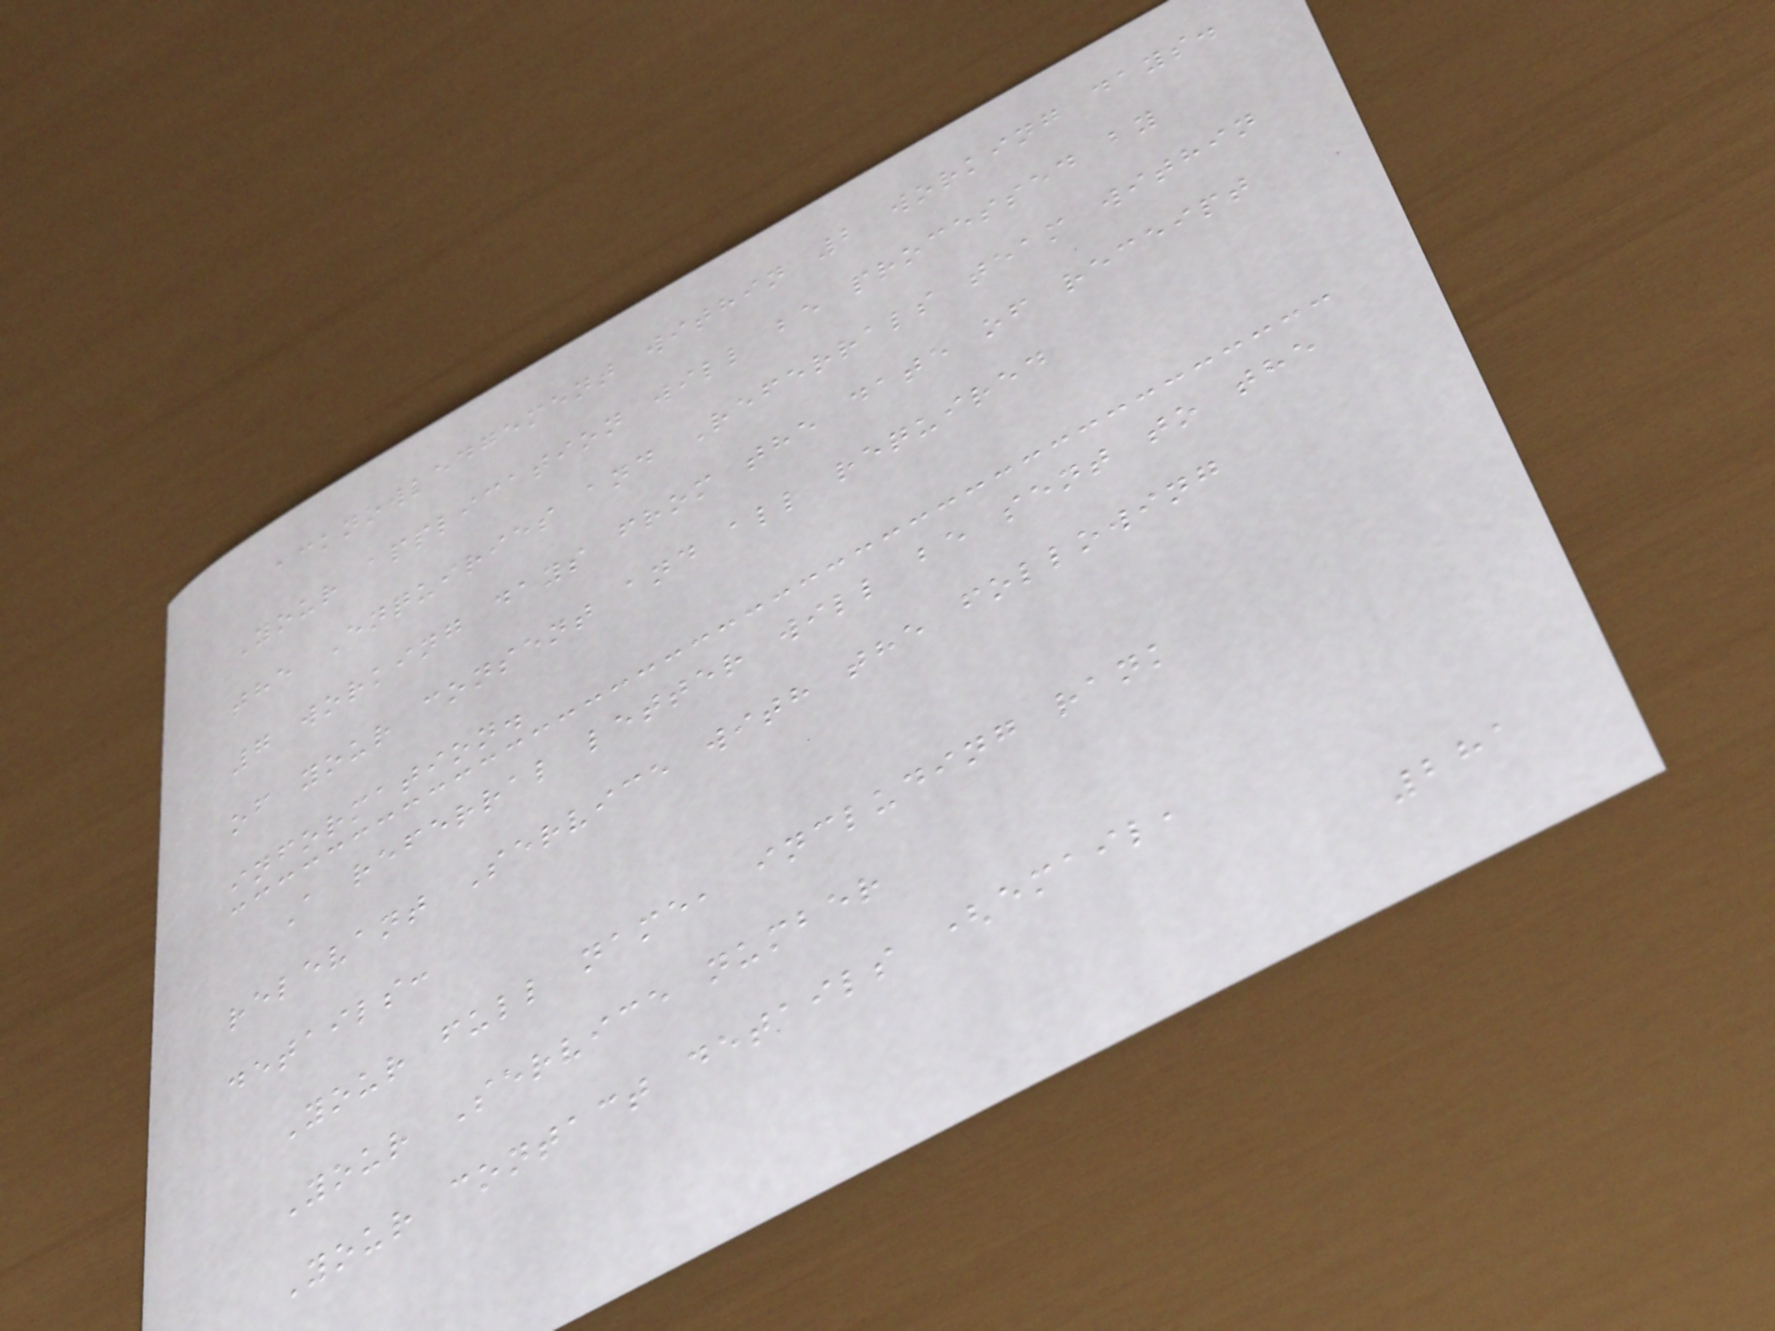acknowledgement within 2 working days.
Your application will be processed by
the Enquiries and Referrals team within
7 working days from the date of receipt
of your consent and all required
information.
A referral letter will be sent to the
relevant Service with the following
details:
Your full name, including rank
Your Service number
Your contact details (email,
281
